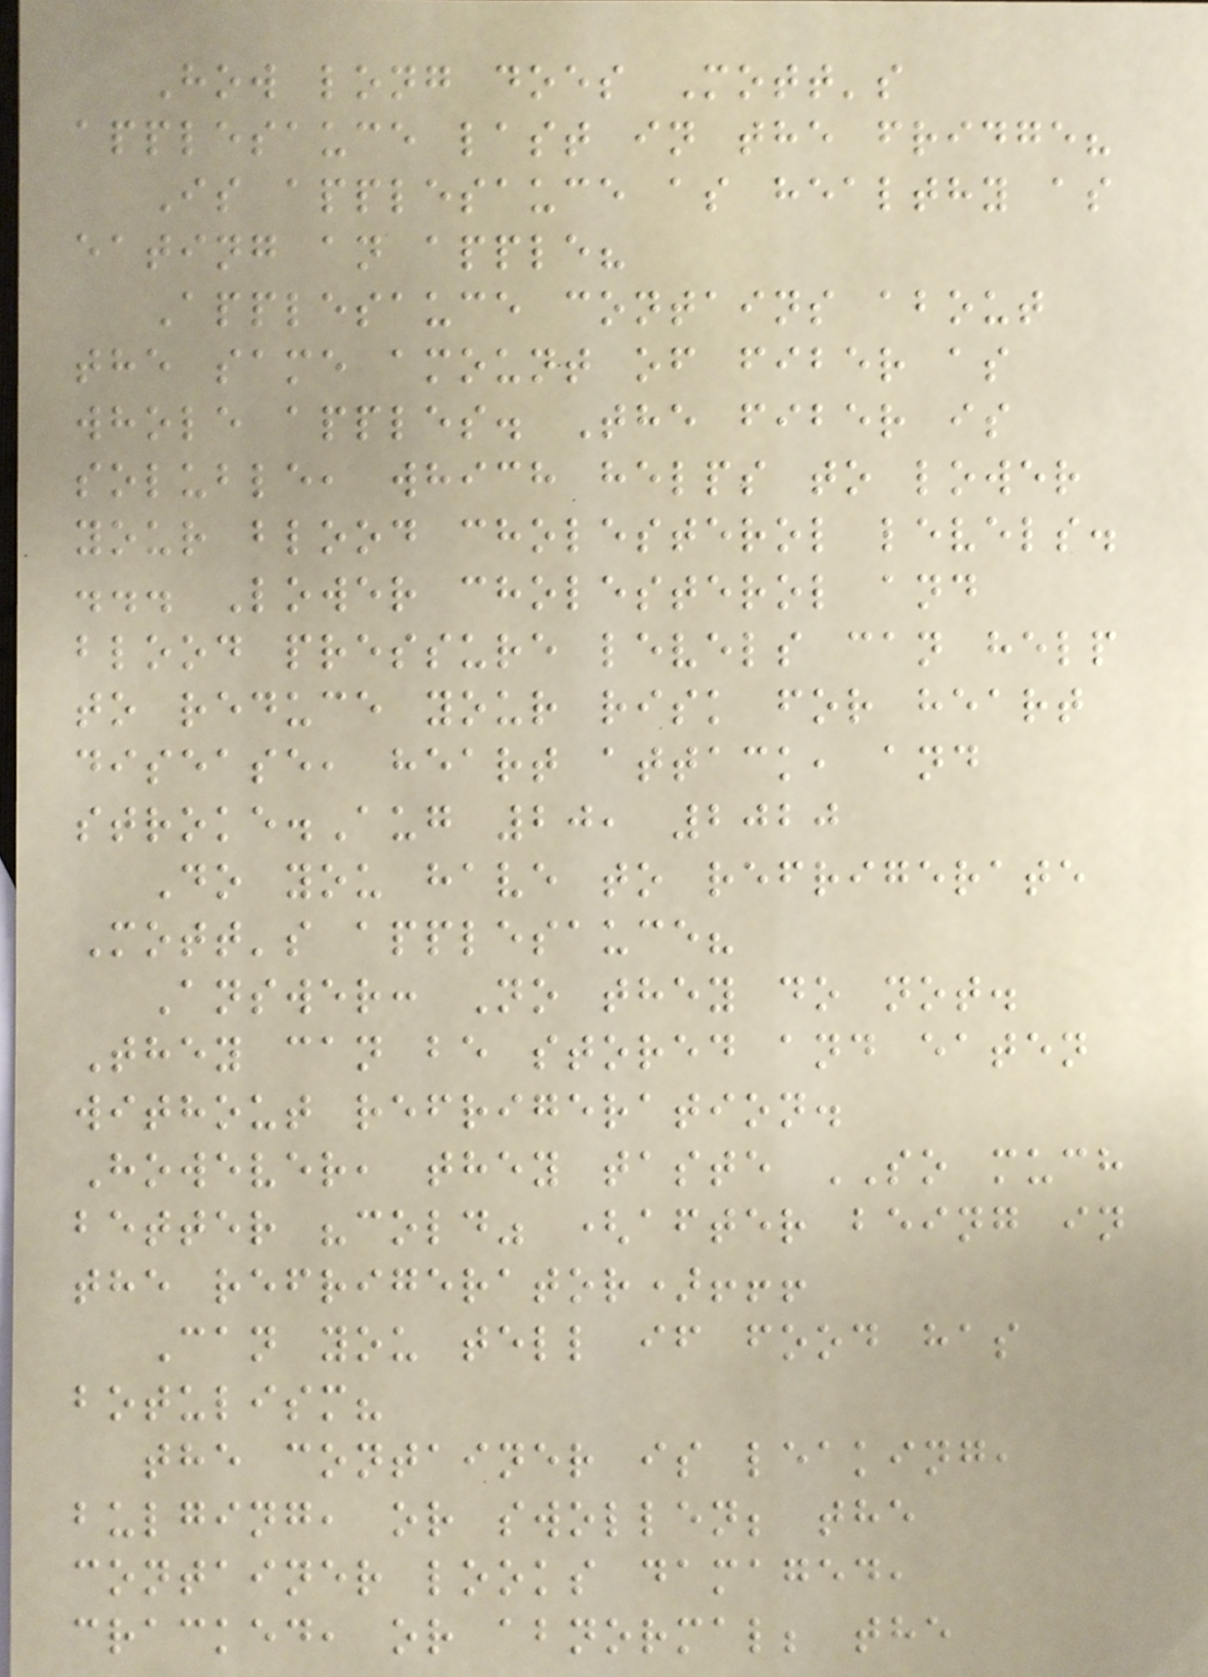How long does Mott's
applesauce last in the fridge?
Is applesauce as healthy as
eating an apple?
Applesauce contains about
the same amount of fiber as
whole apples. The fiber is
soluble, which helps to lower
your blood cholesterol levels.
... Lower cholesterol and
blood pressure levels can help
to reduce your risk for heart
disease, heart attack, and
stroke.Aug 20, 2020
Do you have to refrigerate
Mott's applesauce?
Answer: No they do not.
They can be stored and eaten
without refrigeration.
However, they taste SO much
better "cold" (after being in
the refrigerator)!!!
Can you tell if food has
botulism?
the container is leaking,
bulging, or swollen; the
container looks damaged,
cracked, or abnormal; the
